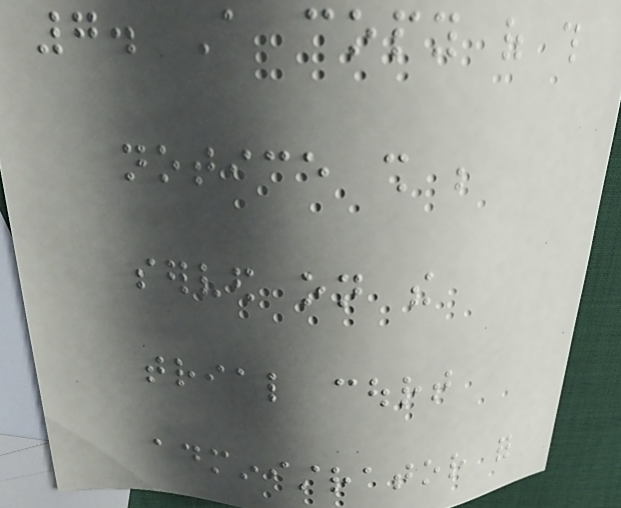7. A copy of this
notice shall be
served on the
trial court
administrator for
